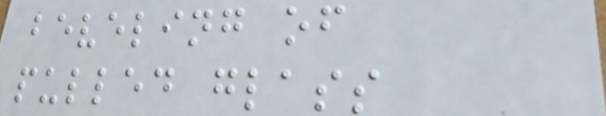beveling of
pulled glass
